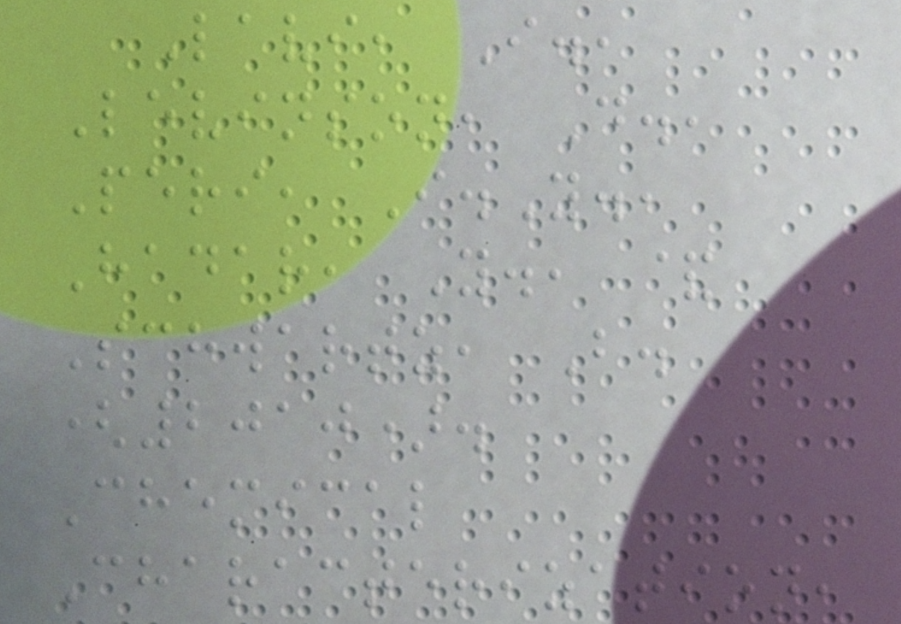Lavi, I.,
Levinson, D.,
Peri, I.Y.,
Hadar, Y., &
Schwartz, B.
(2010).
Chemical
Characterization,
